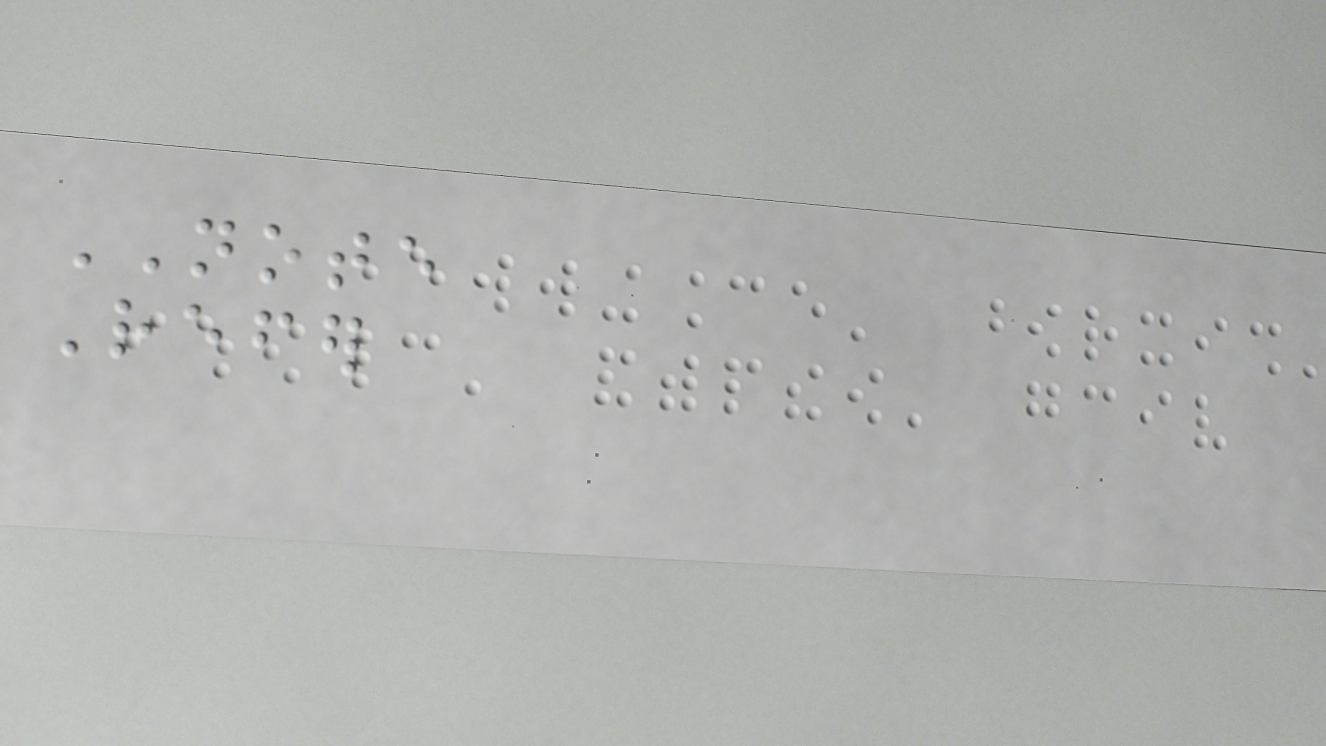NOTE
Refer
